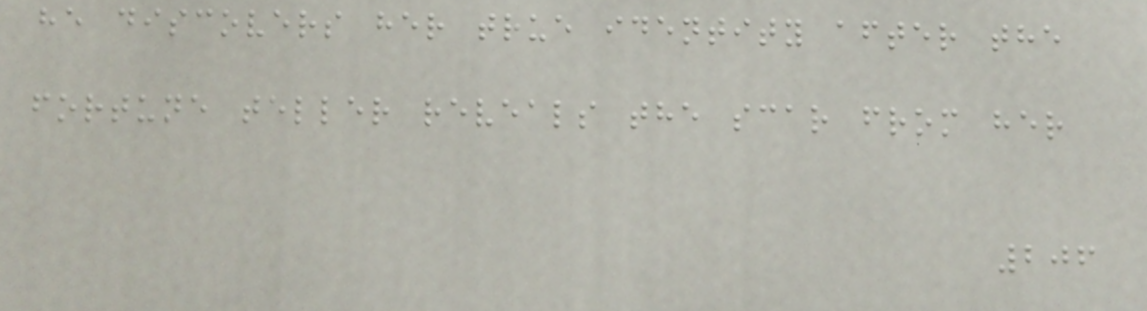he discovers her true identity after the
fortune teller reveals the scar from her
206
